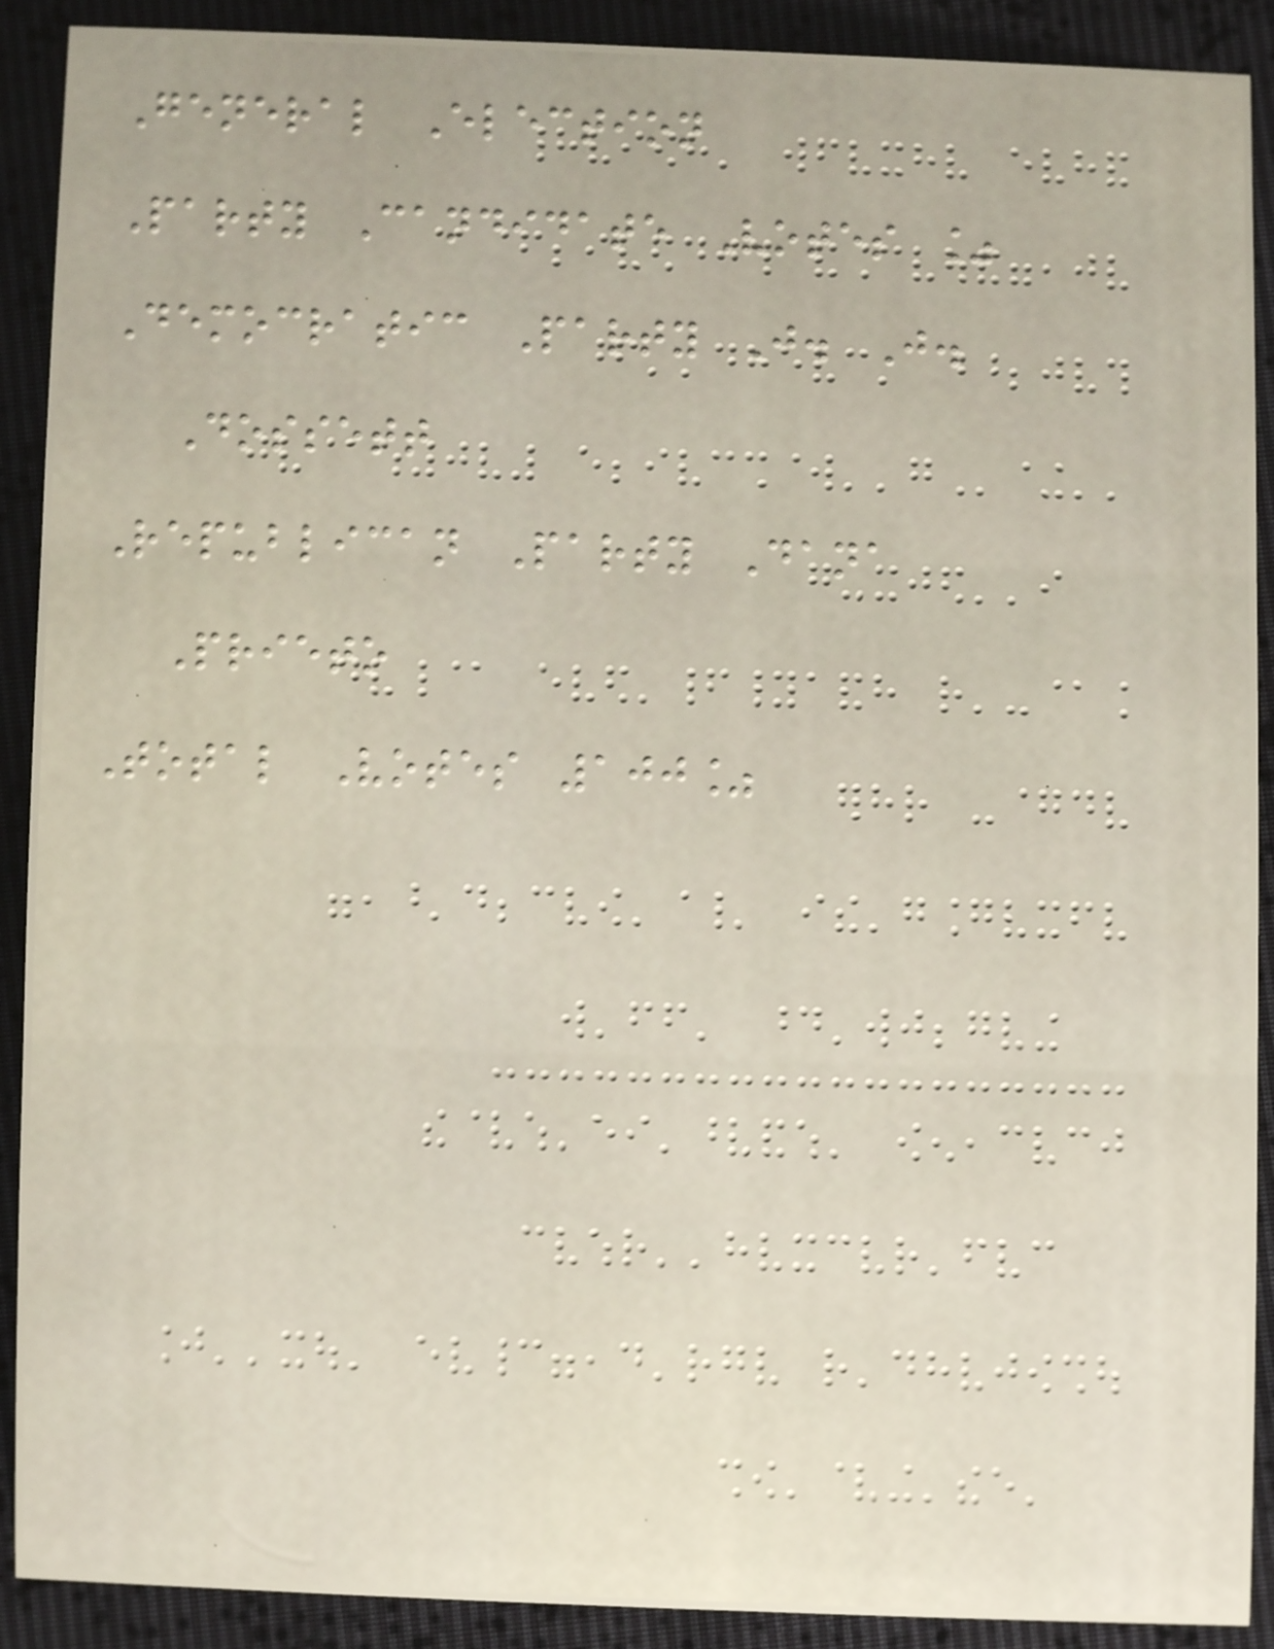General Election
Party Candidate Votes %
Democratic Party J. J.
Dossett
Republican Party Dana
Prieto
Total Votes 100%
